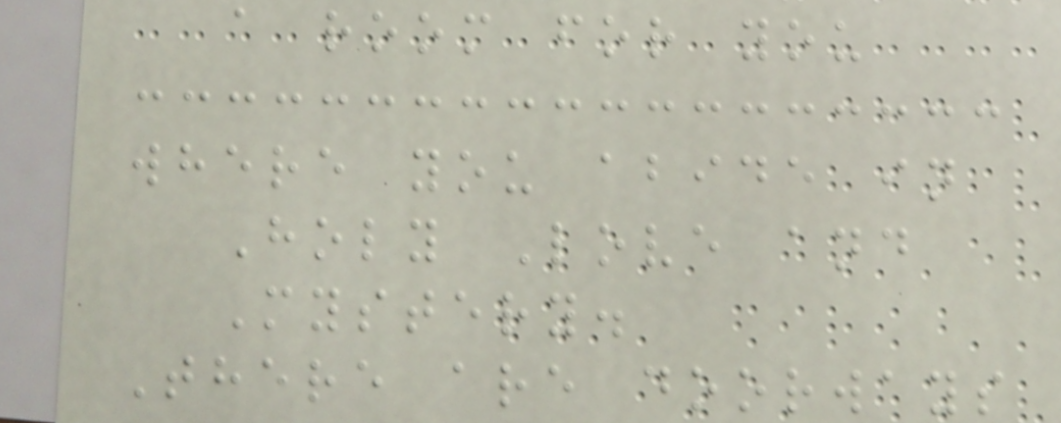a room for you
where you abide in
Holy Love and
Mystery.
There are doorways
